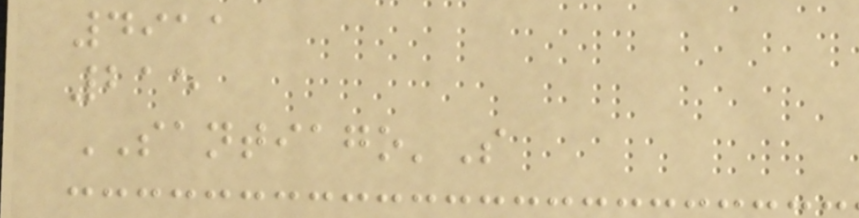4911
215
SANTIAGO'S
